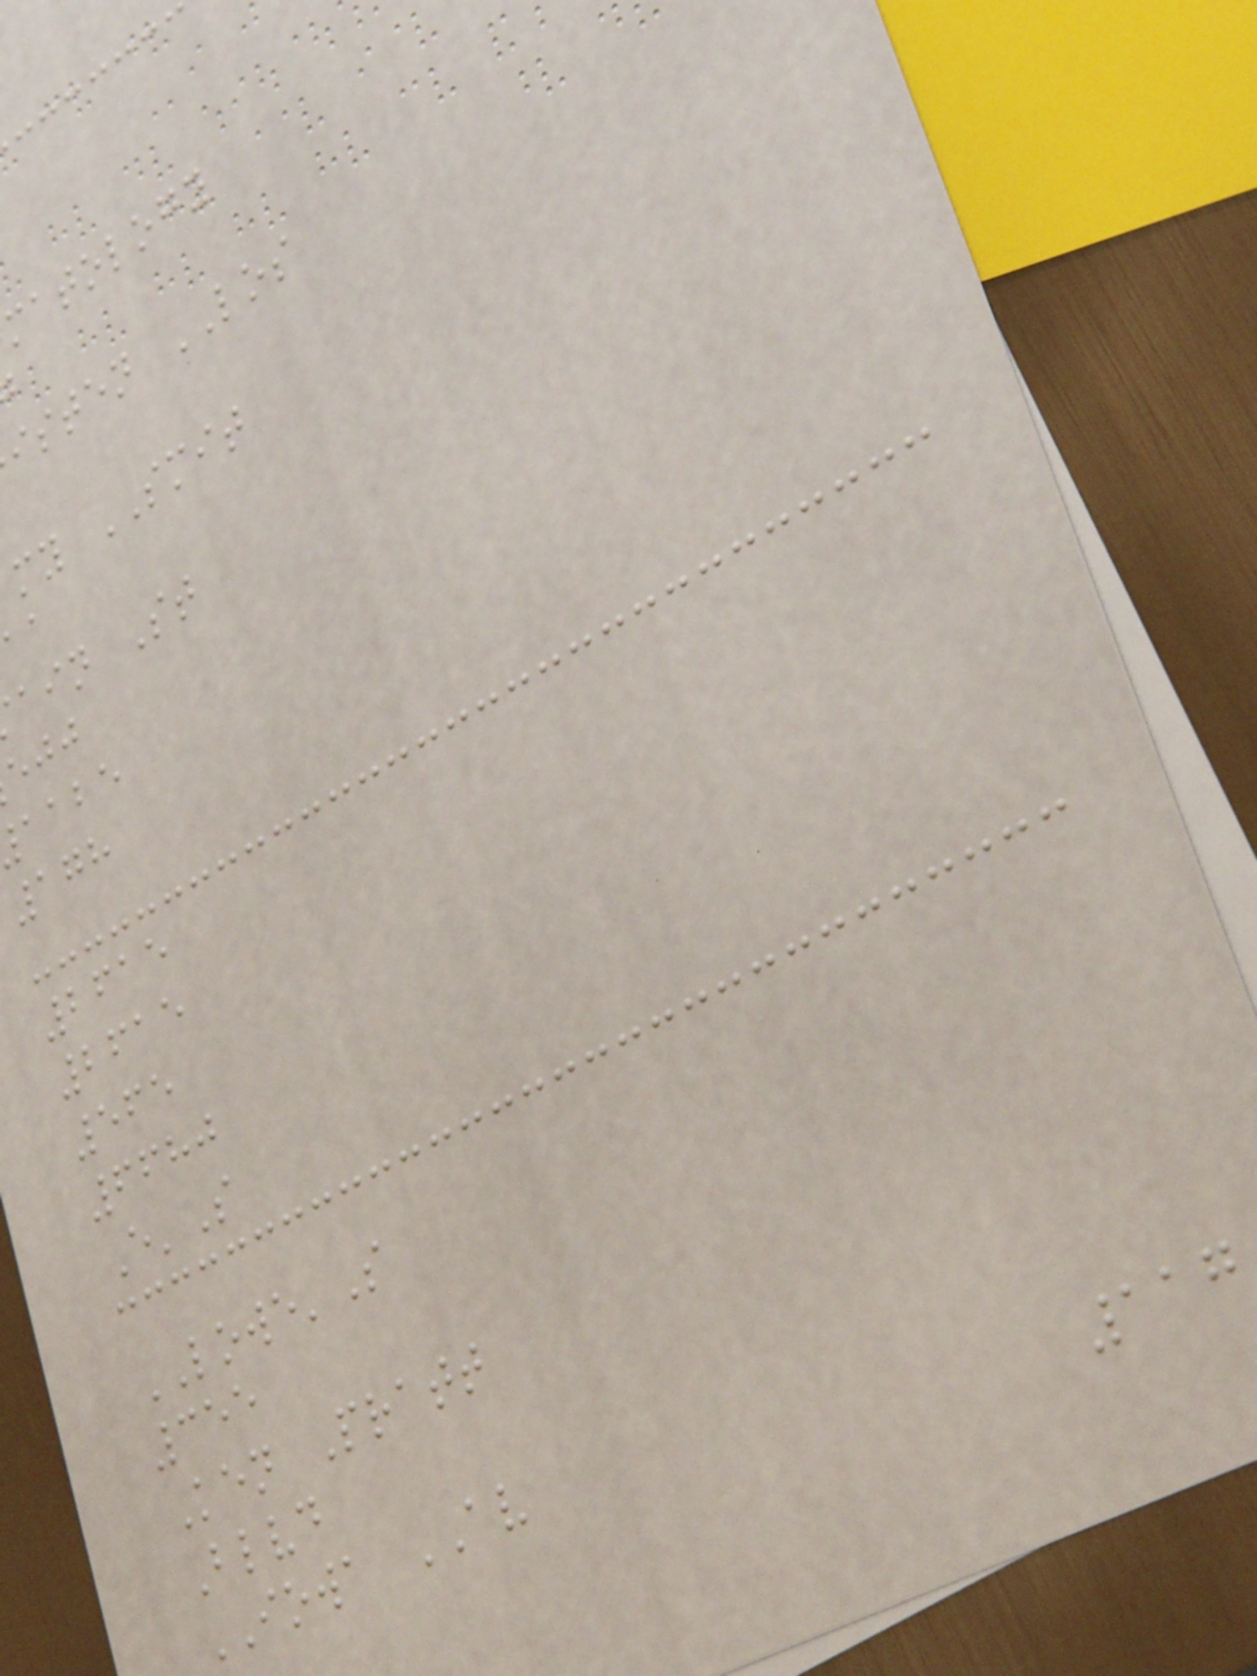matology
isten LOS
my SMIT
ain St
aabe
178
2615
2615
565
6680
E'S
LOWE'S
355
Ken Pratt
Blvd
IOWA AV
117
